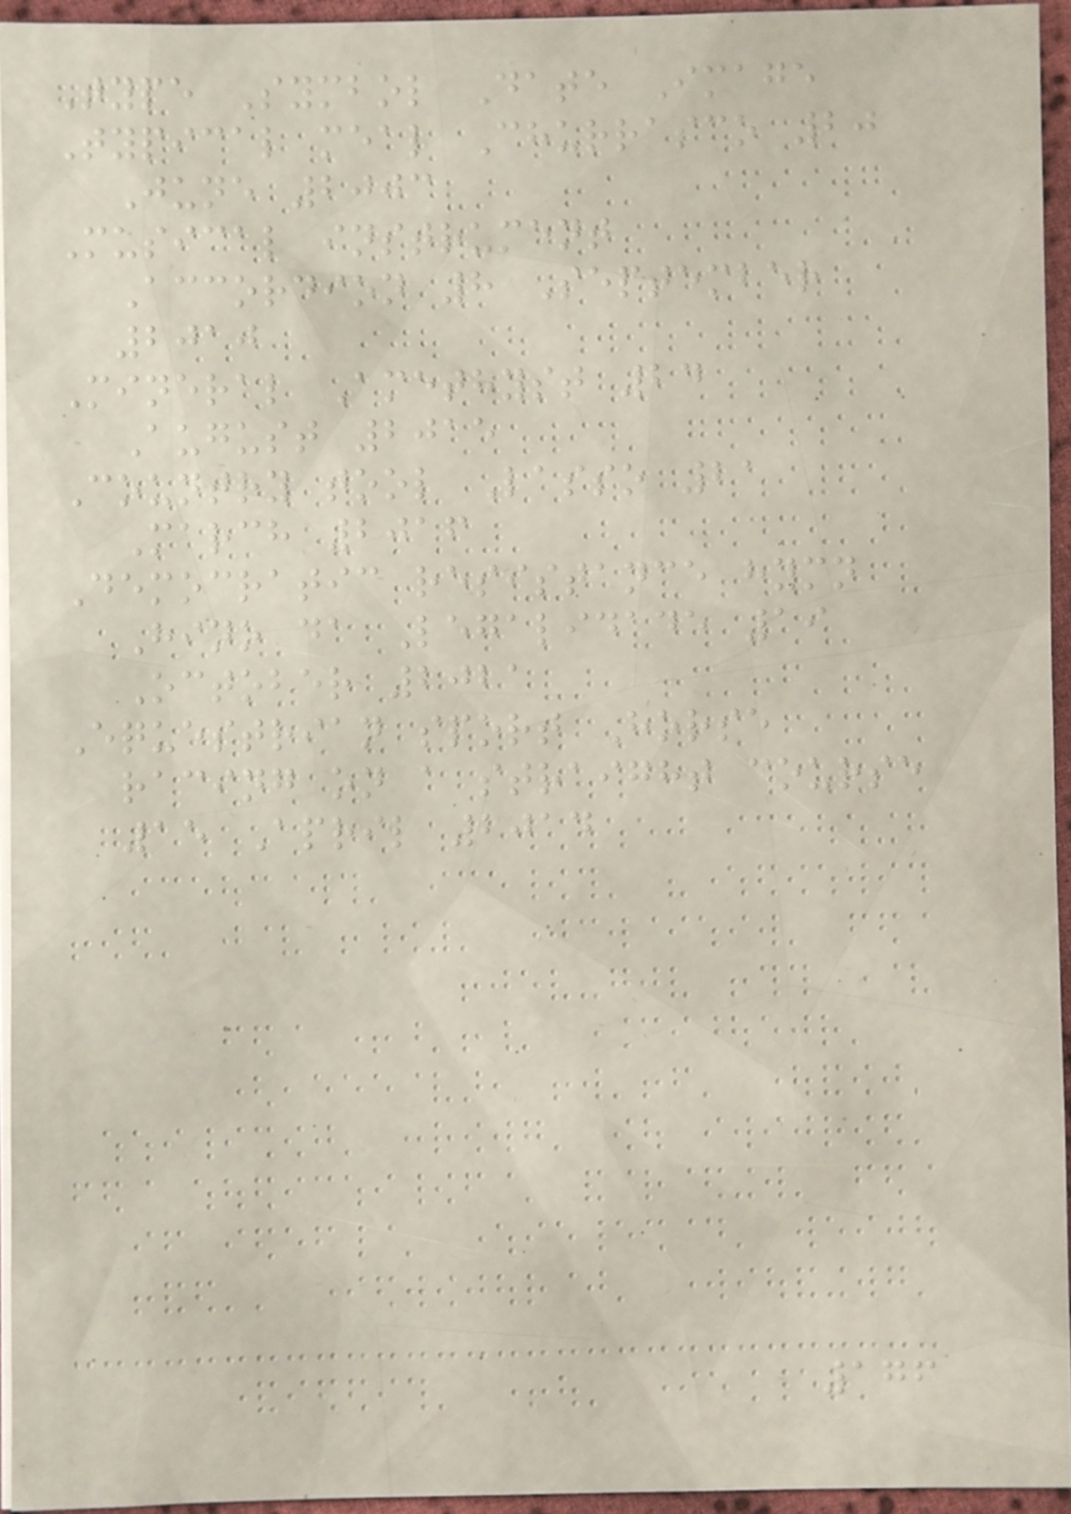Type Symbol Date Image
Typical meal Churrasco 20
June 2003
Musical instrument
Accordion 8 September
2010
Mineral Amethyst 24
August 2015
Country tool Lasso 21
March 2016
Democratic resistance hymn
Hino da Legalidade 19
October 2021
Equestrian sport Horse
racing on a straight course
15 April 2014
176
